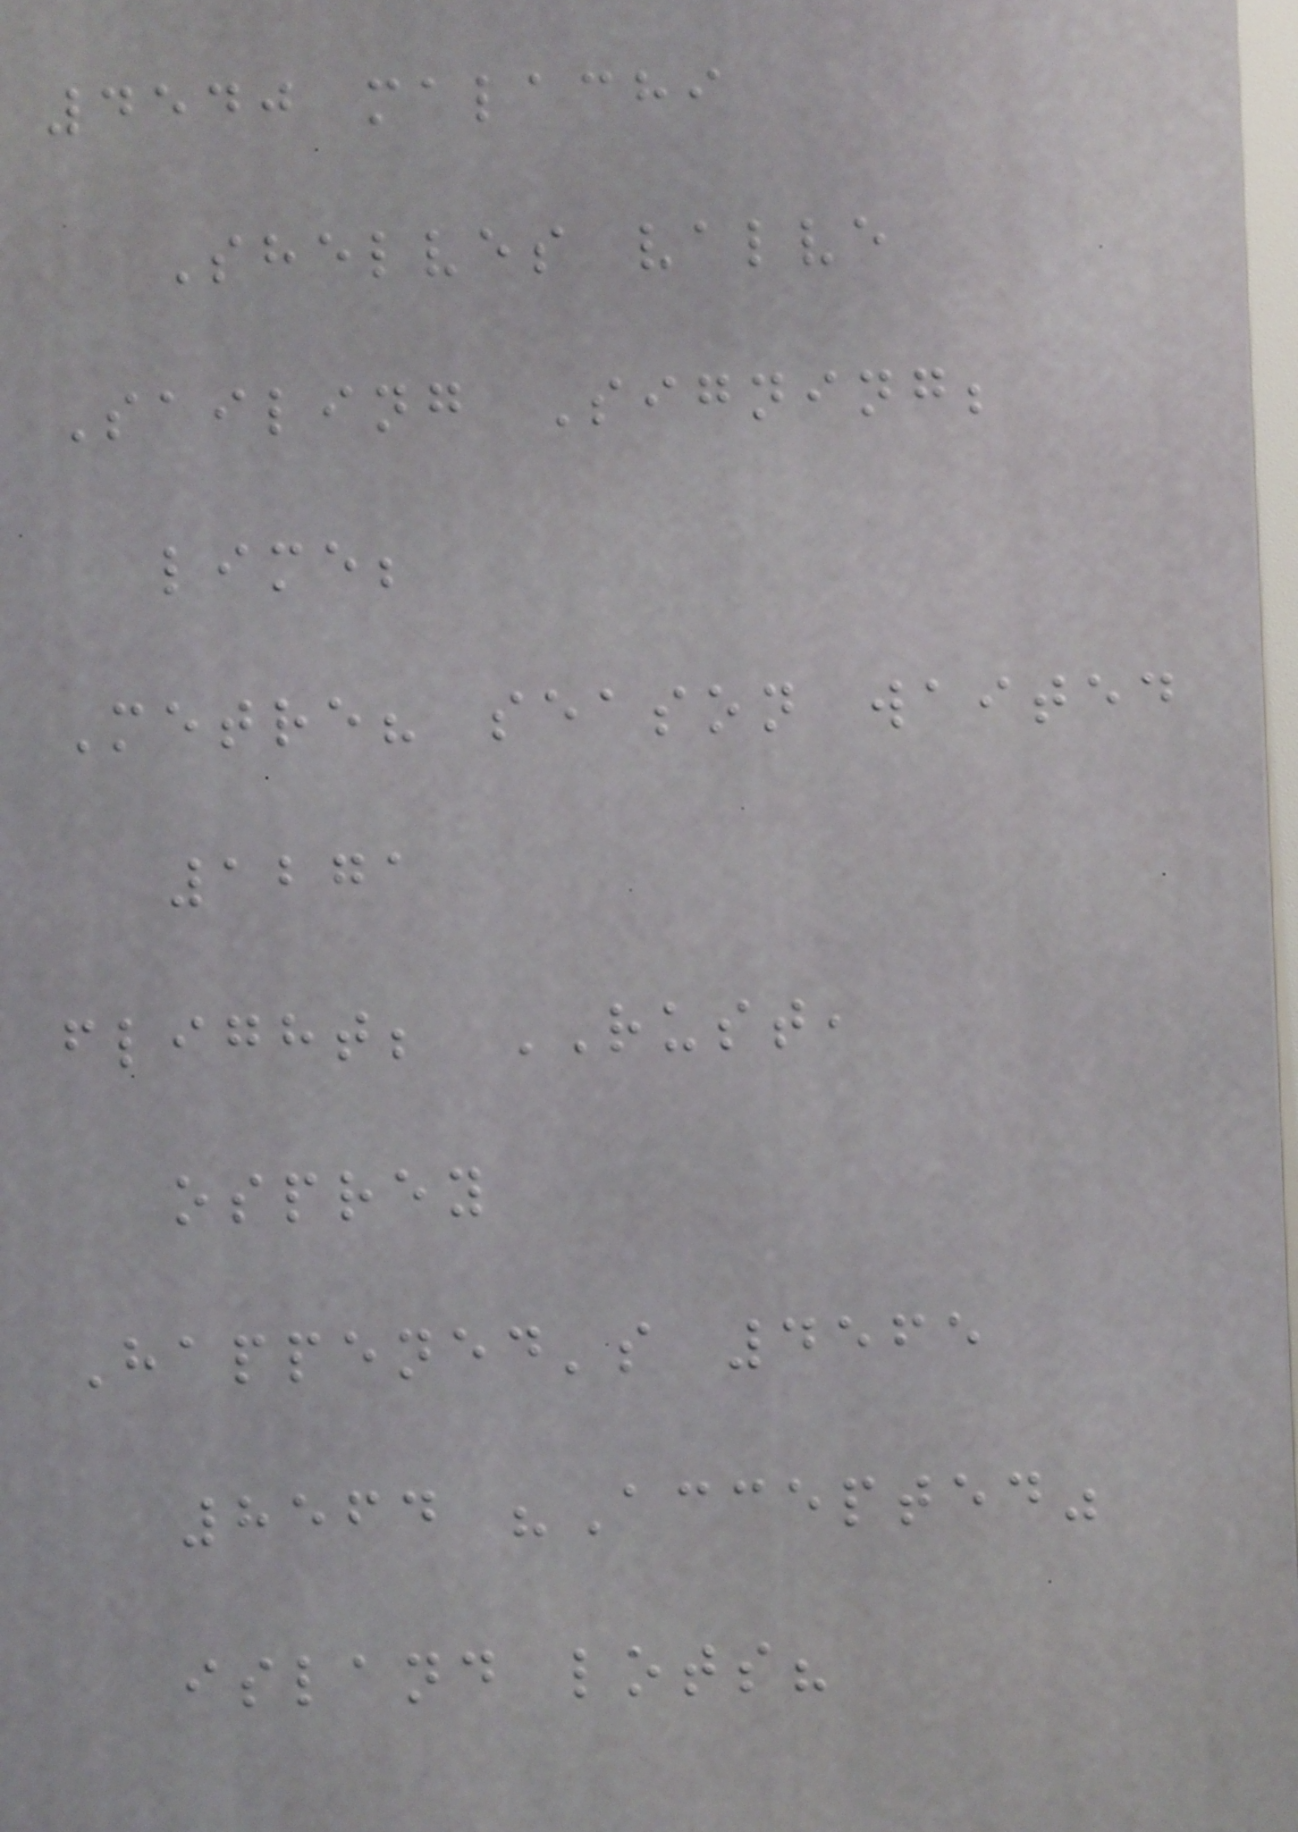4540 malachi
Shelves valve
Sailing Signing;
lime;
Metre? season waited
1271
flight; RUST,
osprey
Happened's 4565
8564 "Accepted"
island lots?
